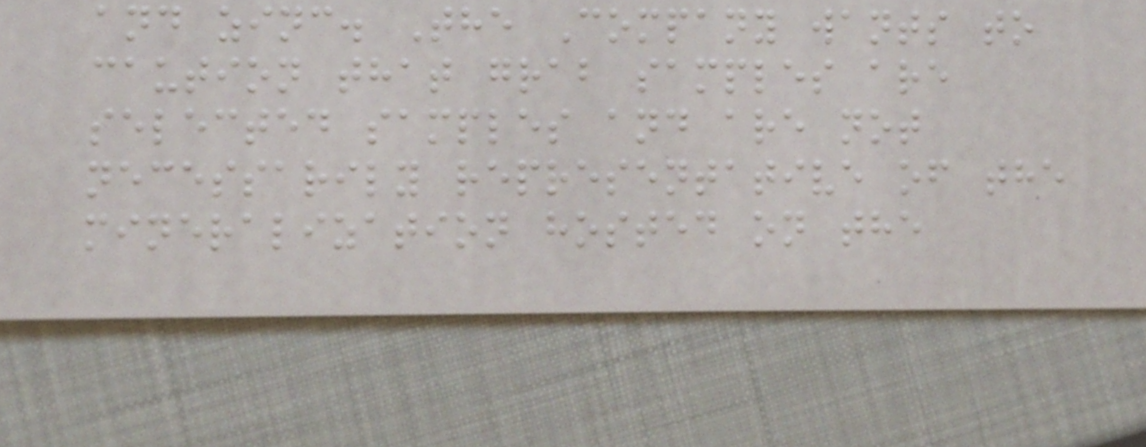and zinc. The Company wants to
caution that grab samples are
selected samples and are not
necessarily representative of the
mineralization hosted on the
